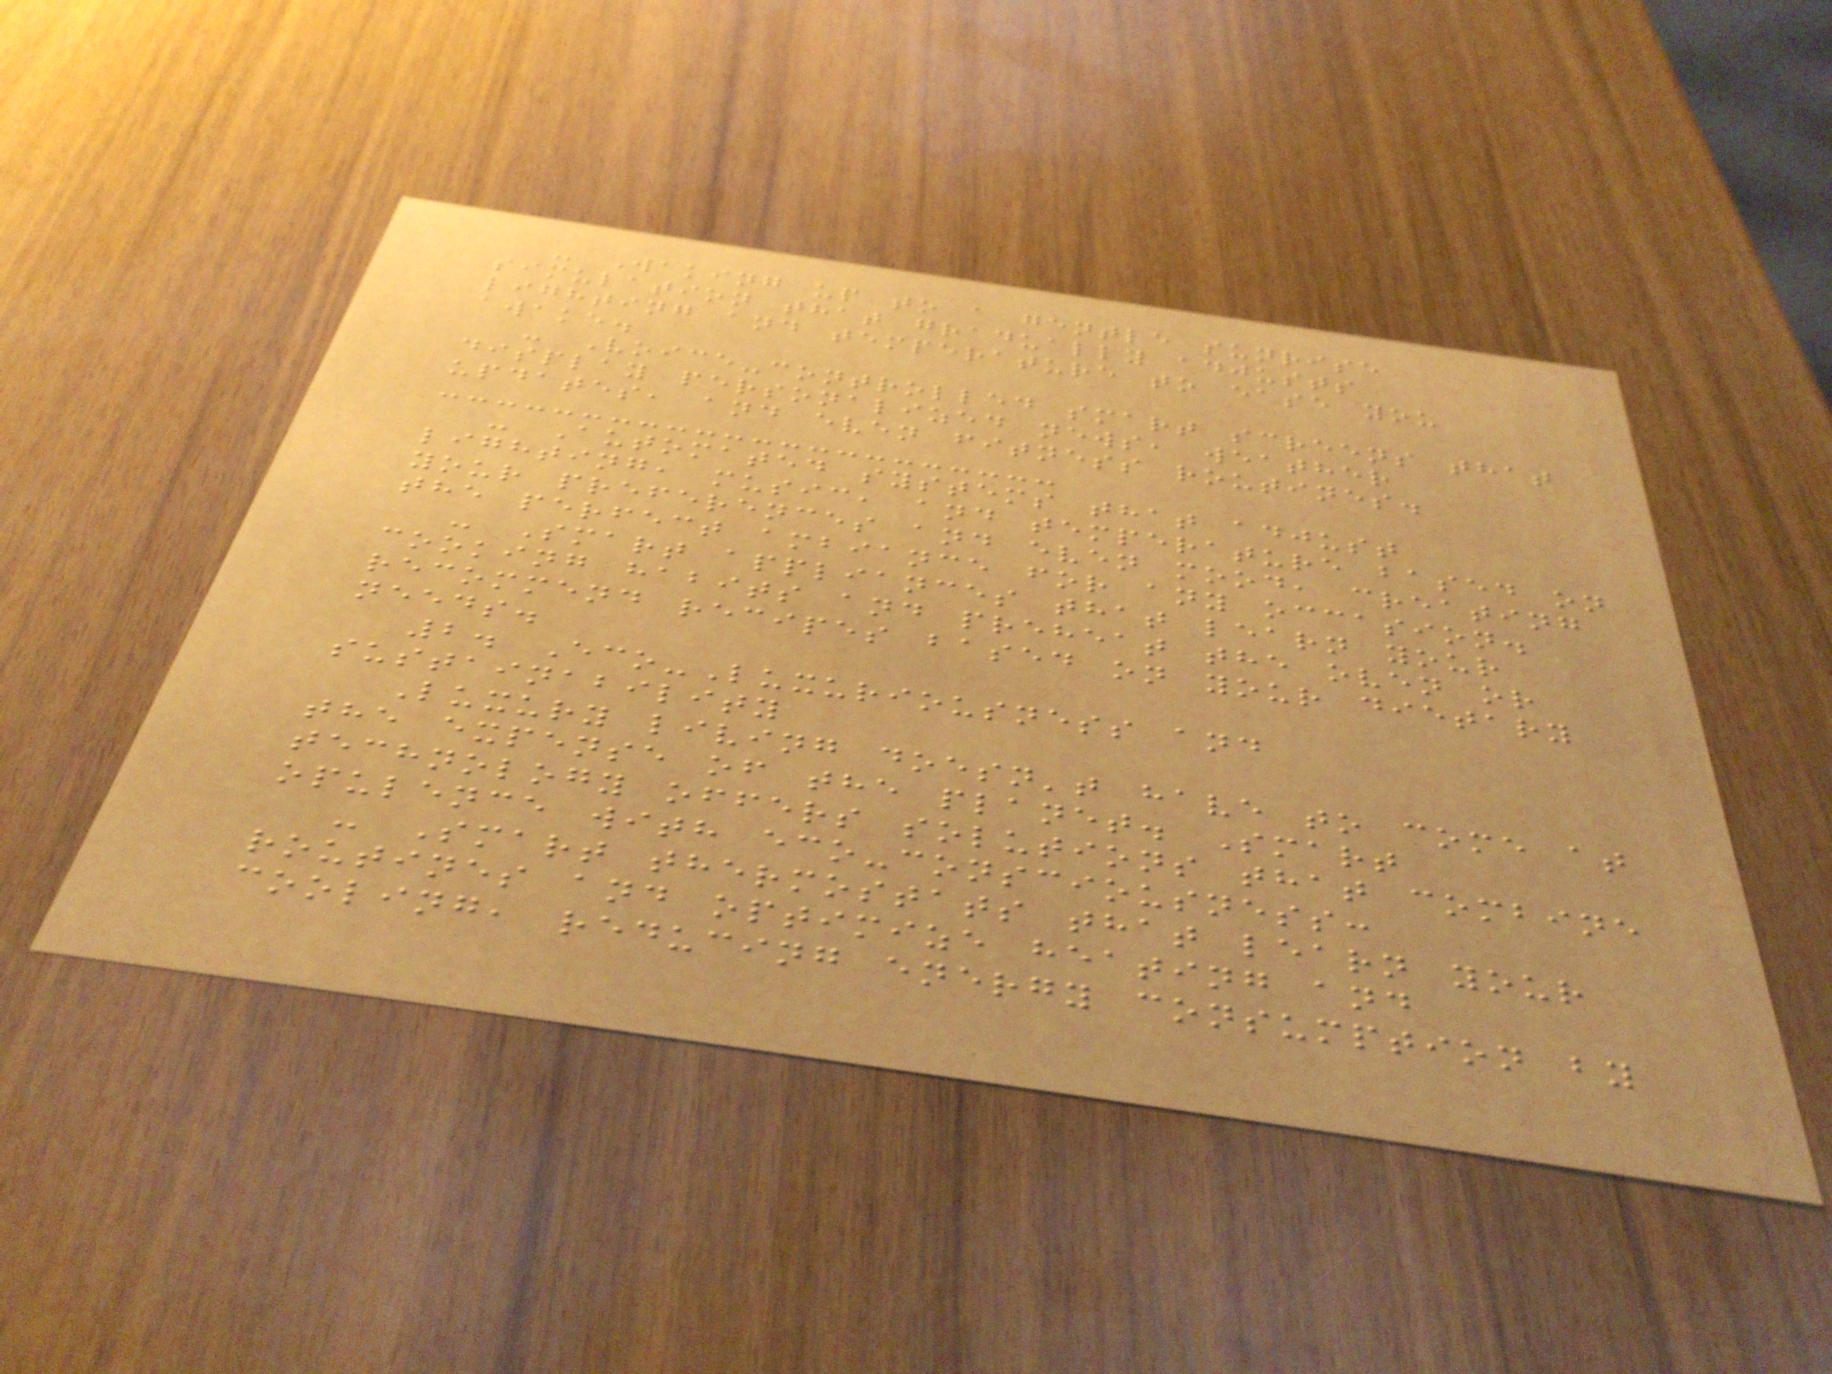- Waking up to a gentle sunrise
simulation that gradually adjusts
lighting and temperature to ease you
awake.
- Voice-controlled smart screens that
display personalized news, weather
updates, and even fitness routines.
- Automated systems that adjust
lighting, music, and temperature based on
your preferences and even mood, creating
the perfect ambiance for any occasion.
- Smart appliances that learn your
cooking habits and preheat the oven or
recommend recipes based on your dietary
needs.
2. Eco-Luxuriousness and
sustainability
Luxury living doesn't have to come at
the expense of the planet. Smart
technology offers solutions that combine
opulence with eco-consciousness:
- Smart thermostats that learn your
routines and optimize heating and
cooling, reducing energy consumption by
